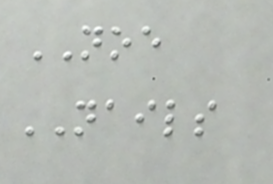NOE
NAILS
